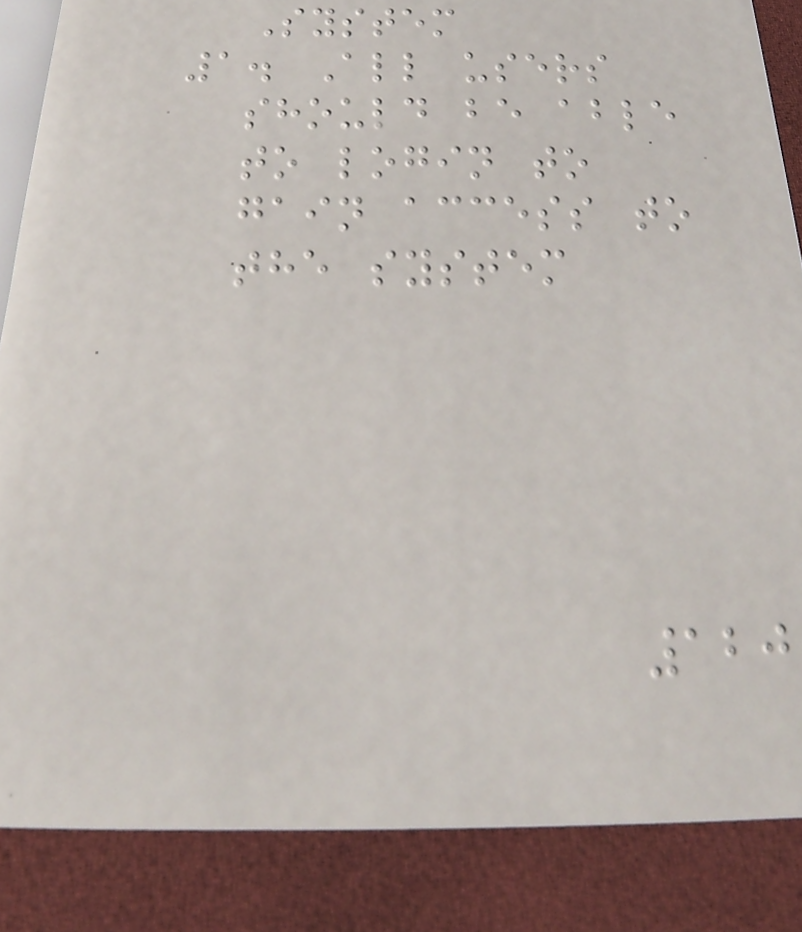System
1. All users
should be able
to login to
gain access to
the system
120
